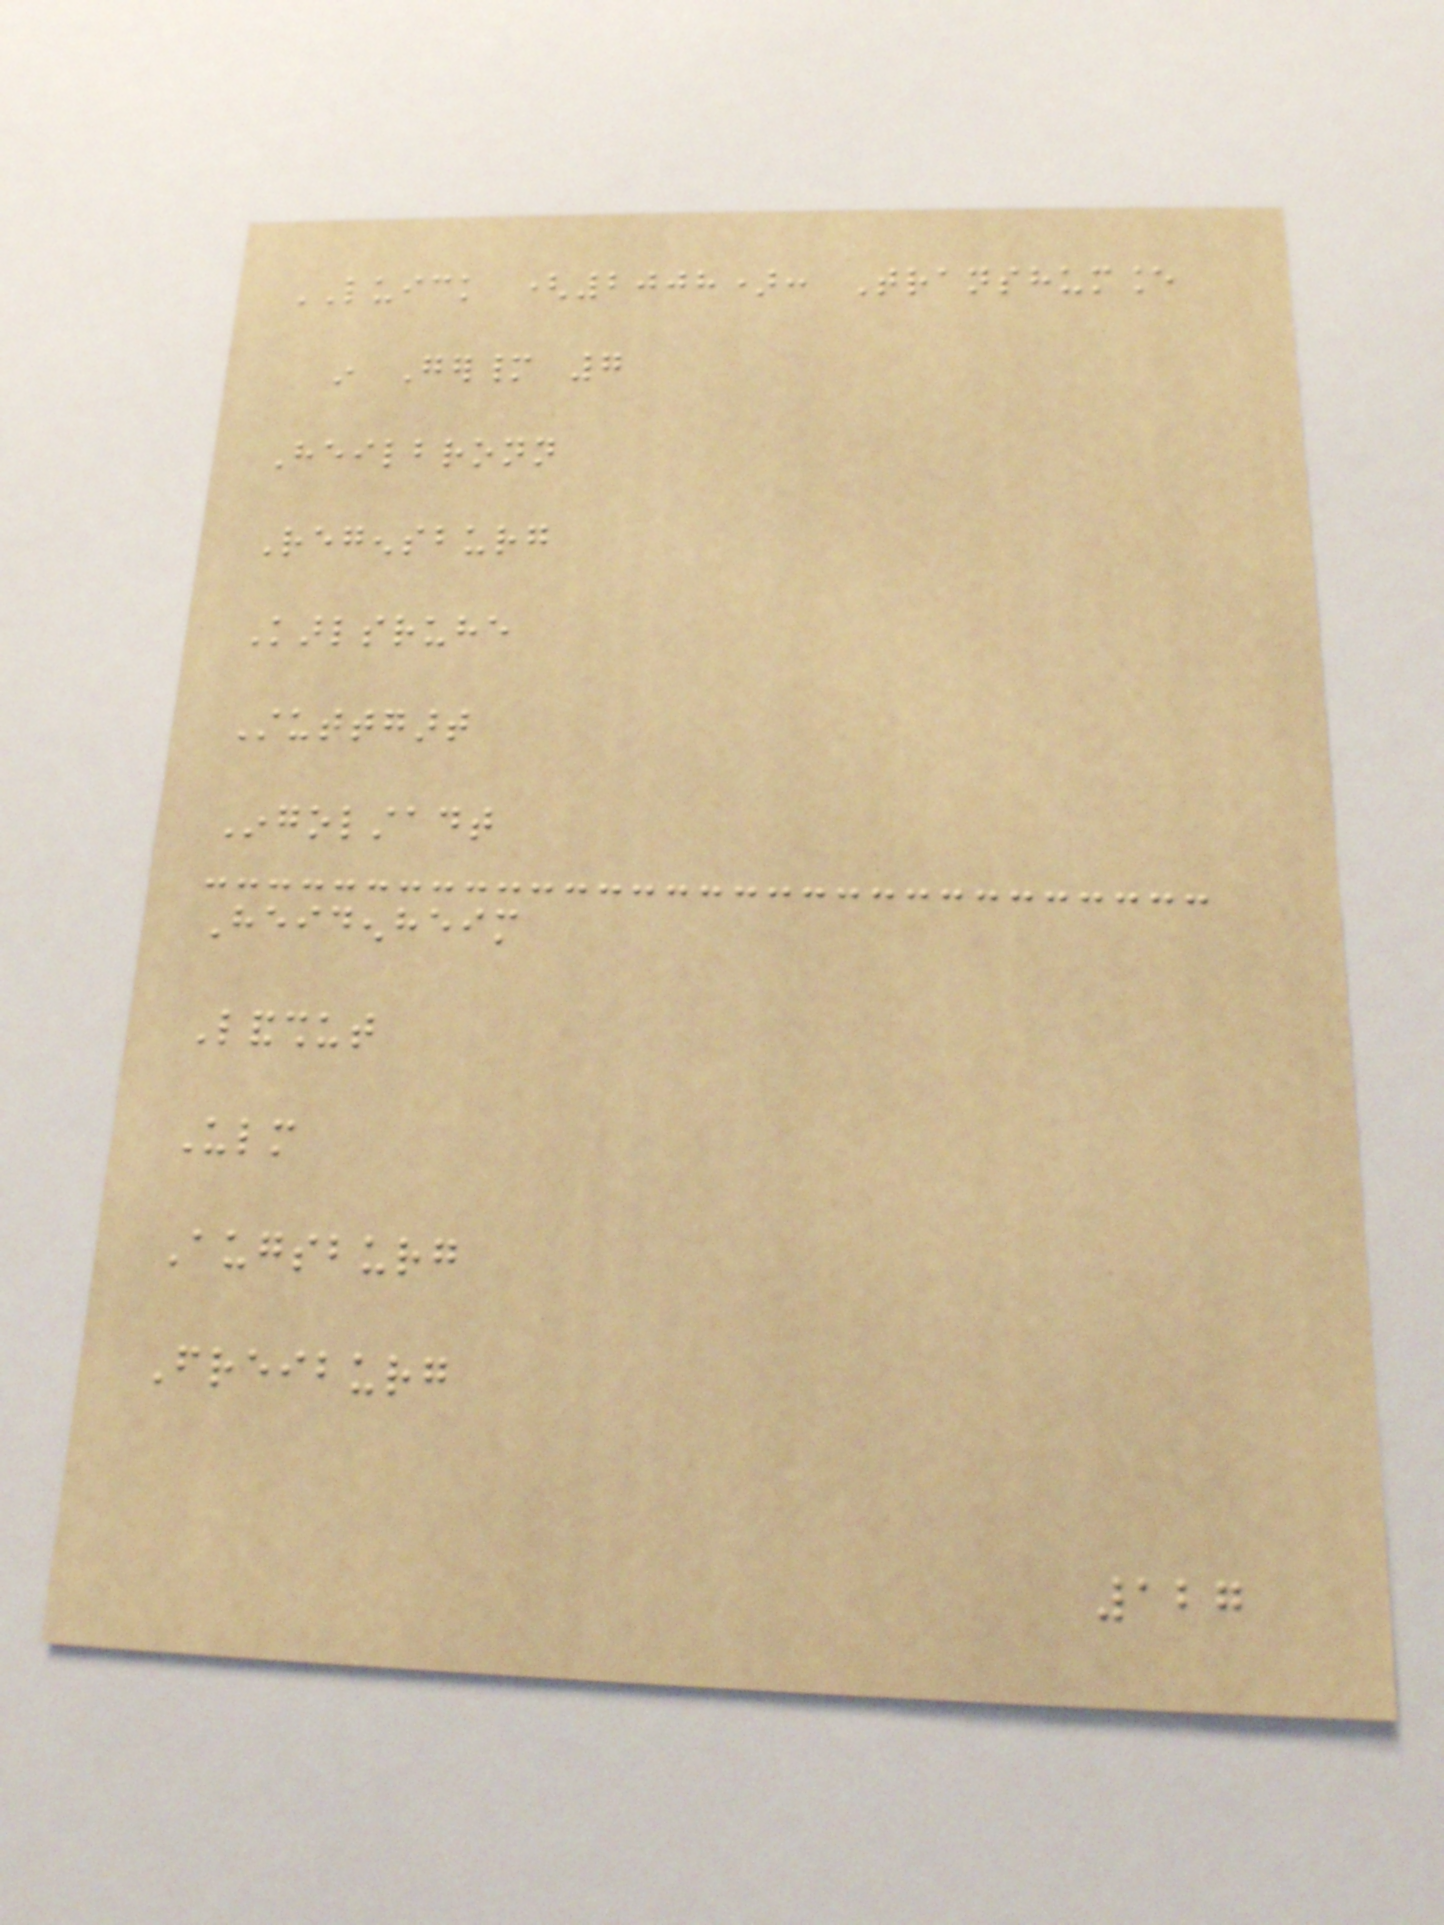LUICK (2008): Transhumance
in Germany 7
Heilbronn
Regensburg
Karlsruhe
Stuttgart
Ingolstadt
Heidenheim
Landshut
Ulm
Augsburg
Freiburg
127
